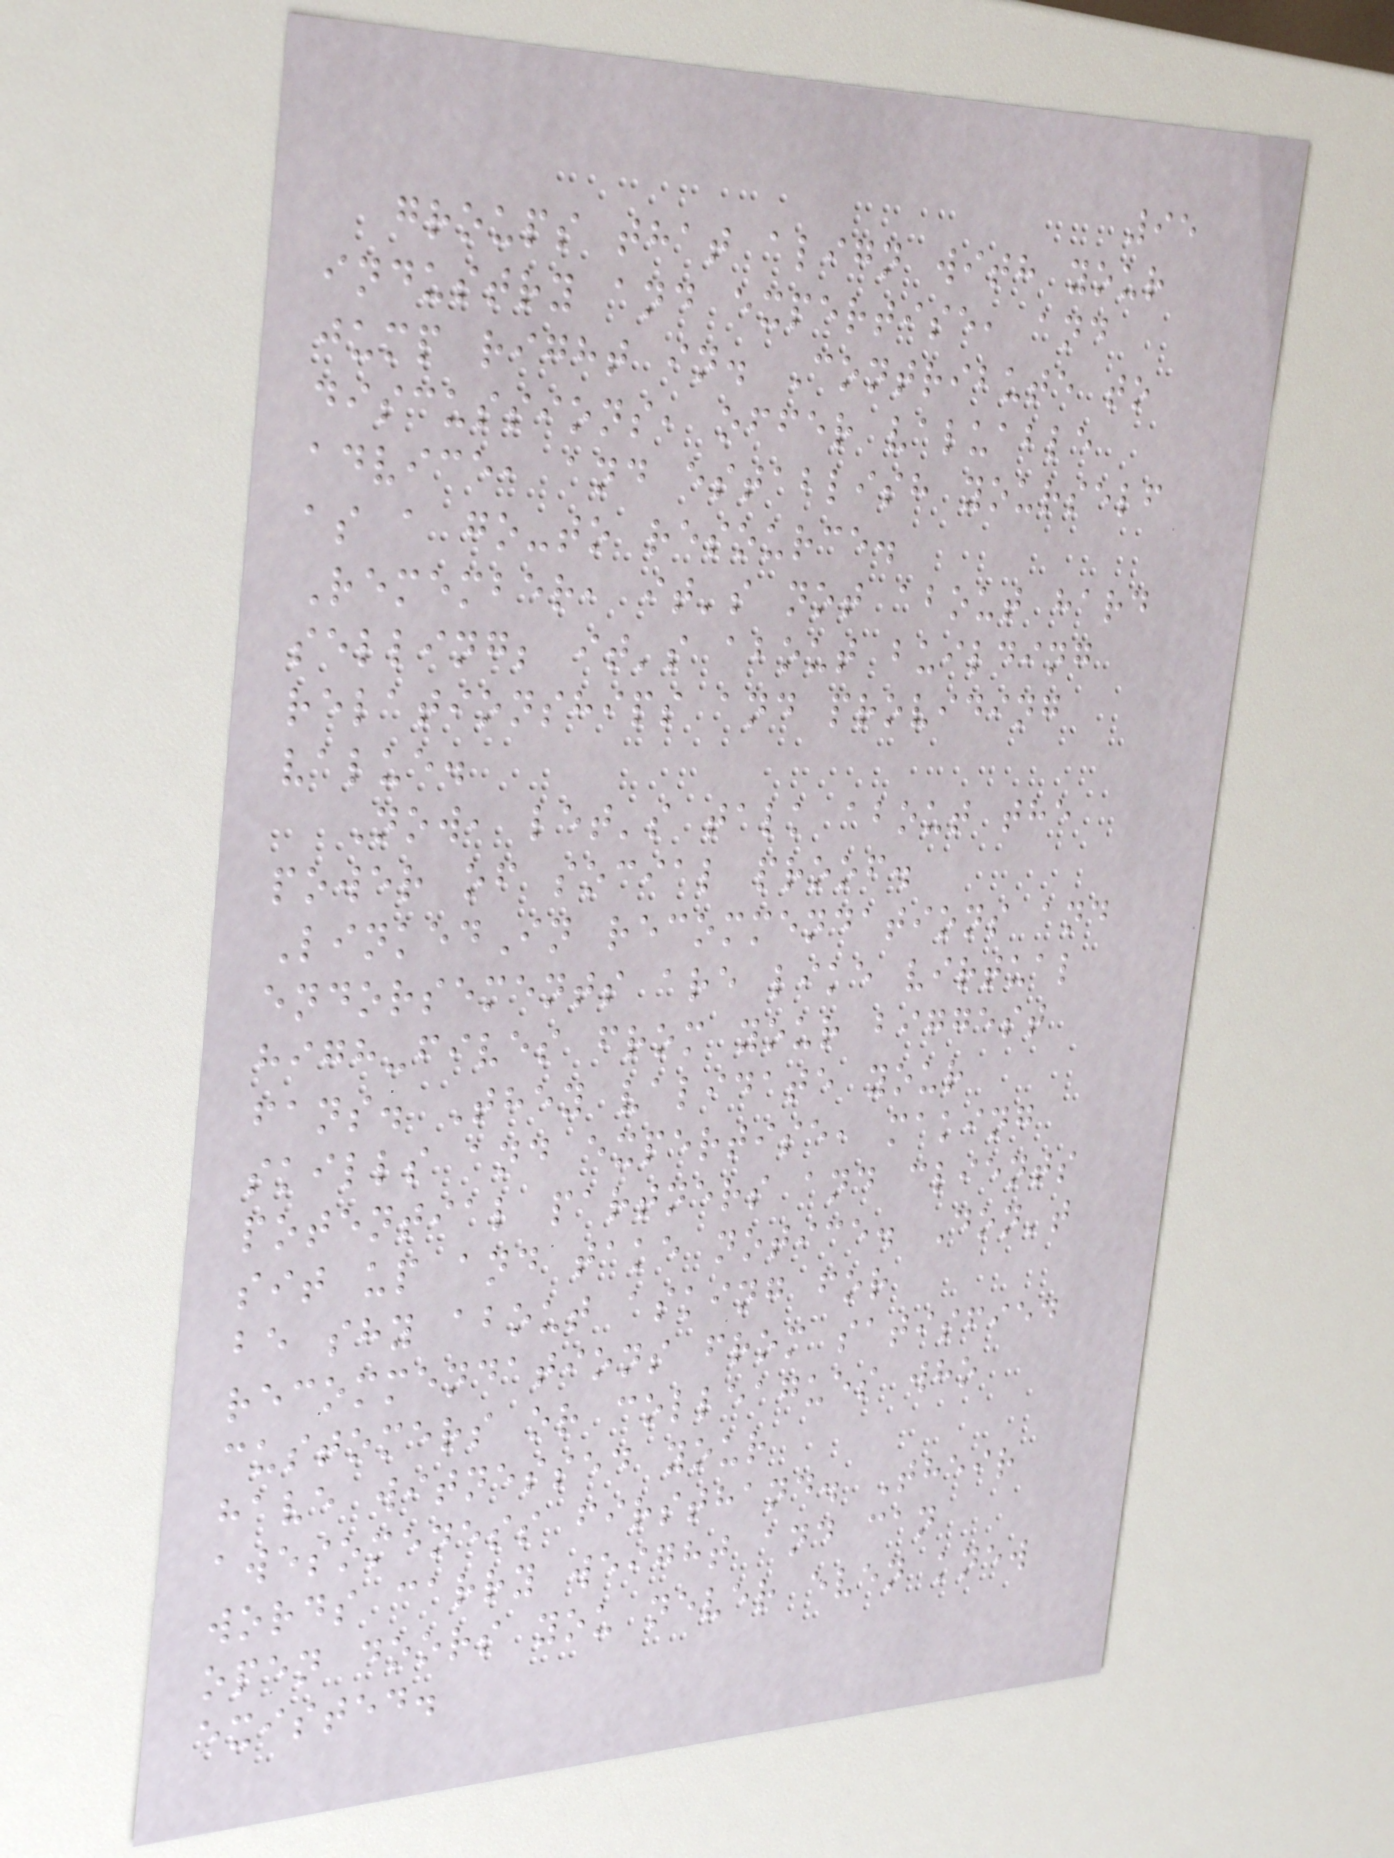95
groups that align with your
industry and expertise, and
jump right in. Contribute to
discussions, offer valuable
advice, and establish yourself
as a go-to resource.
Remember, it's not about hard
selling; it's about building
relationships and providing
value.
Now, let's talk about the
power of social proof.
LinkedIn recommendations and
endorsements are like virtual
high-fives from your biggest
fans. They validate your
skills and expertise, making
potential partners and clients
sit up and take notice. Don't
be shy about asking for
recommendations from satisfied
customers or colleagues who
have witnessed your
awesomeness firsthand. Their
words carry weight and can
open doors you never even knew
existed.
